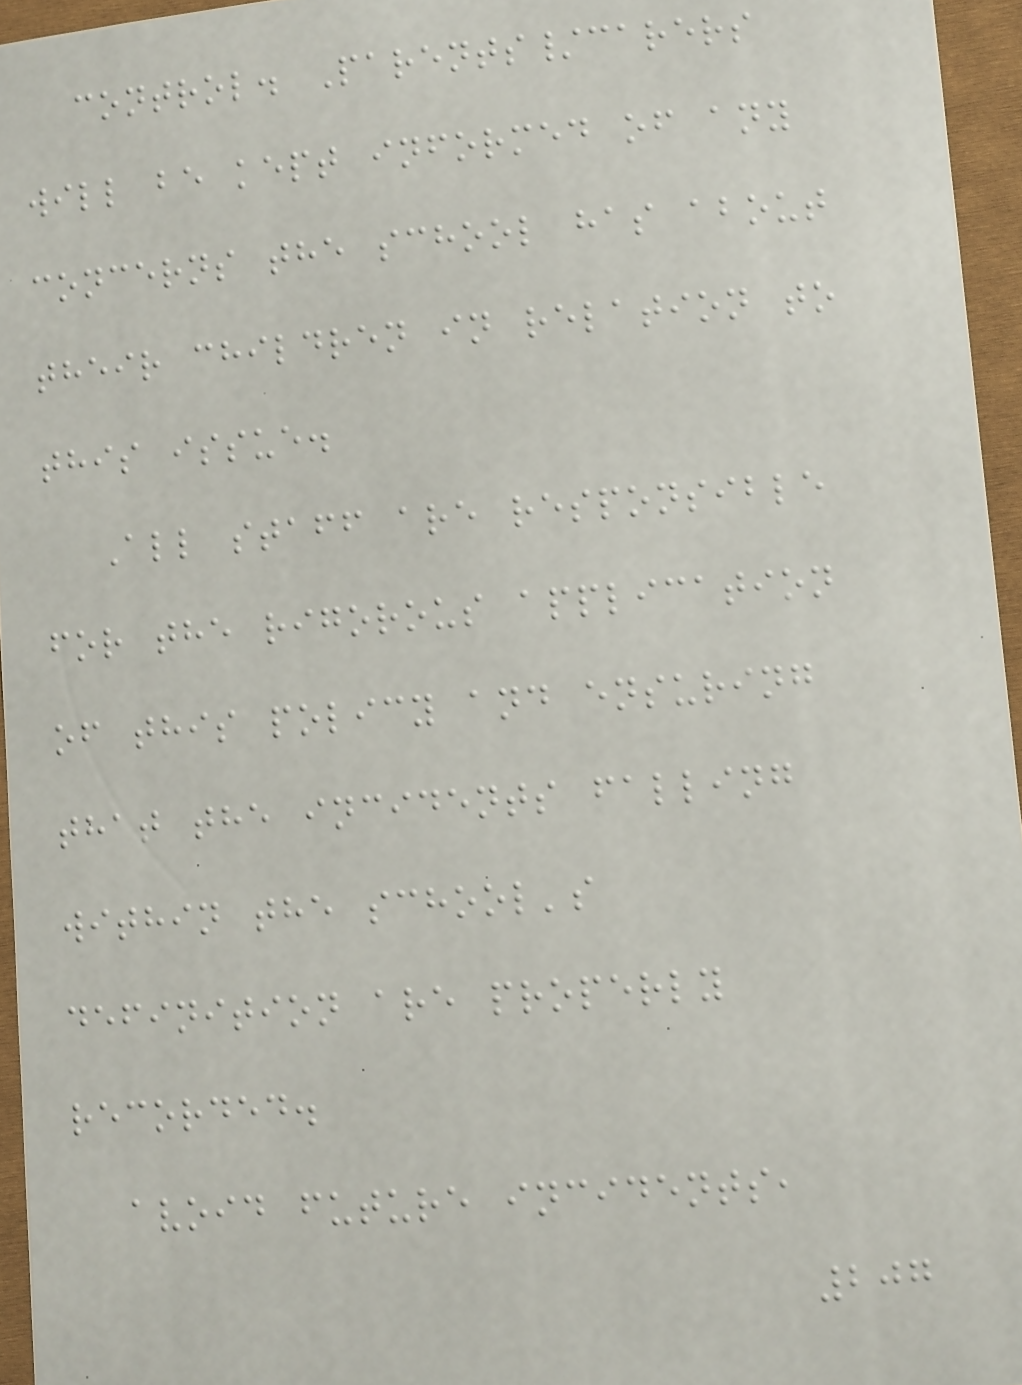control. Parents/carers
will be kept informed of any
concerns the school has about
their children in relation to
this issue.
All staff are responsible
for the rigorous application
of this policy and ensuring
that the incidents falling
within the school's
definition are properly
recorded.
avoid future incidents,
207
